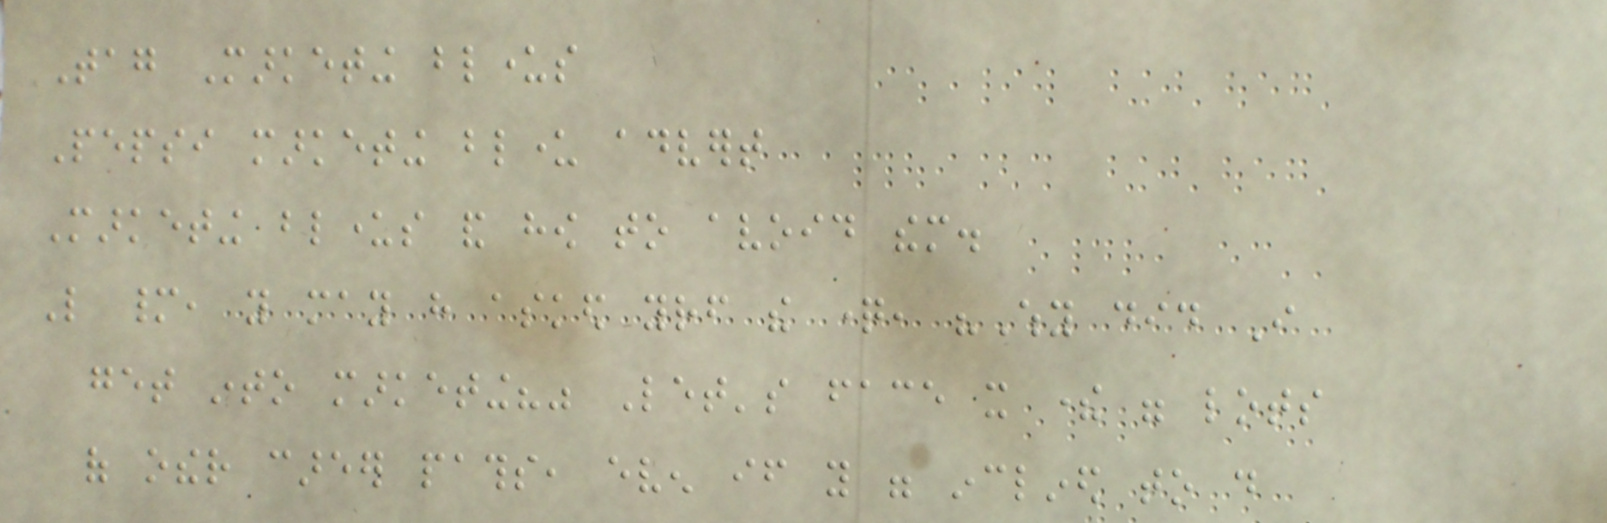Tag Marketing blunders
Pepsi marketing blunder advert
Marketing blunders and how to avoid them.
Like many, you may have asked yourself the question, "Why did I
get into marketing?" Let's face it there were lots
of other career paths, even if you were inclined to do
